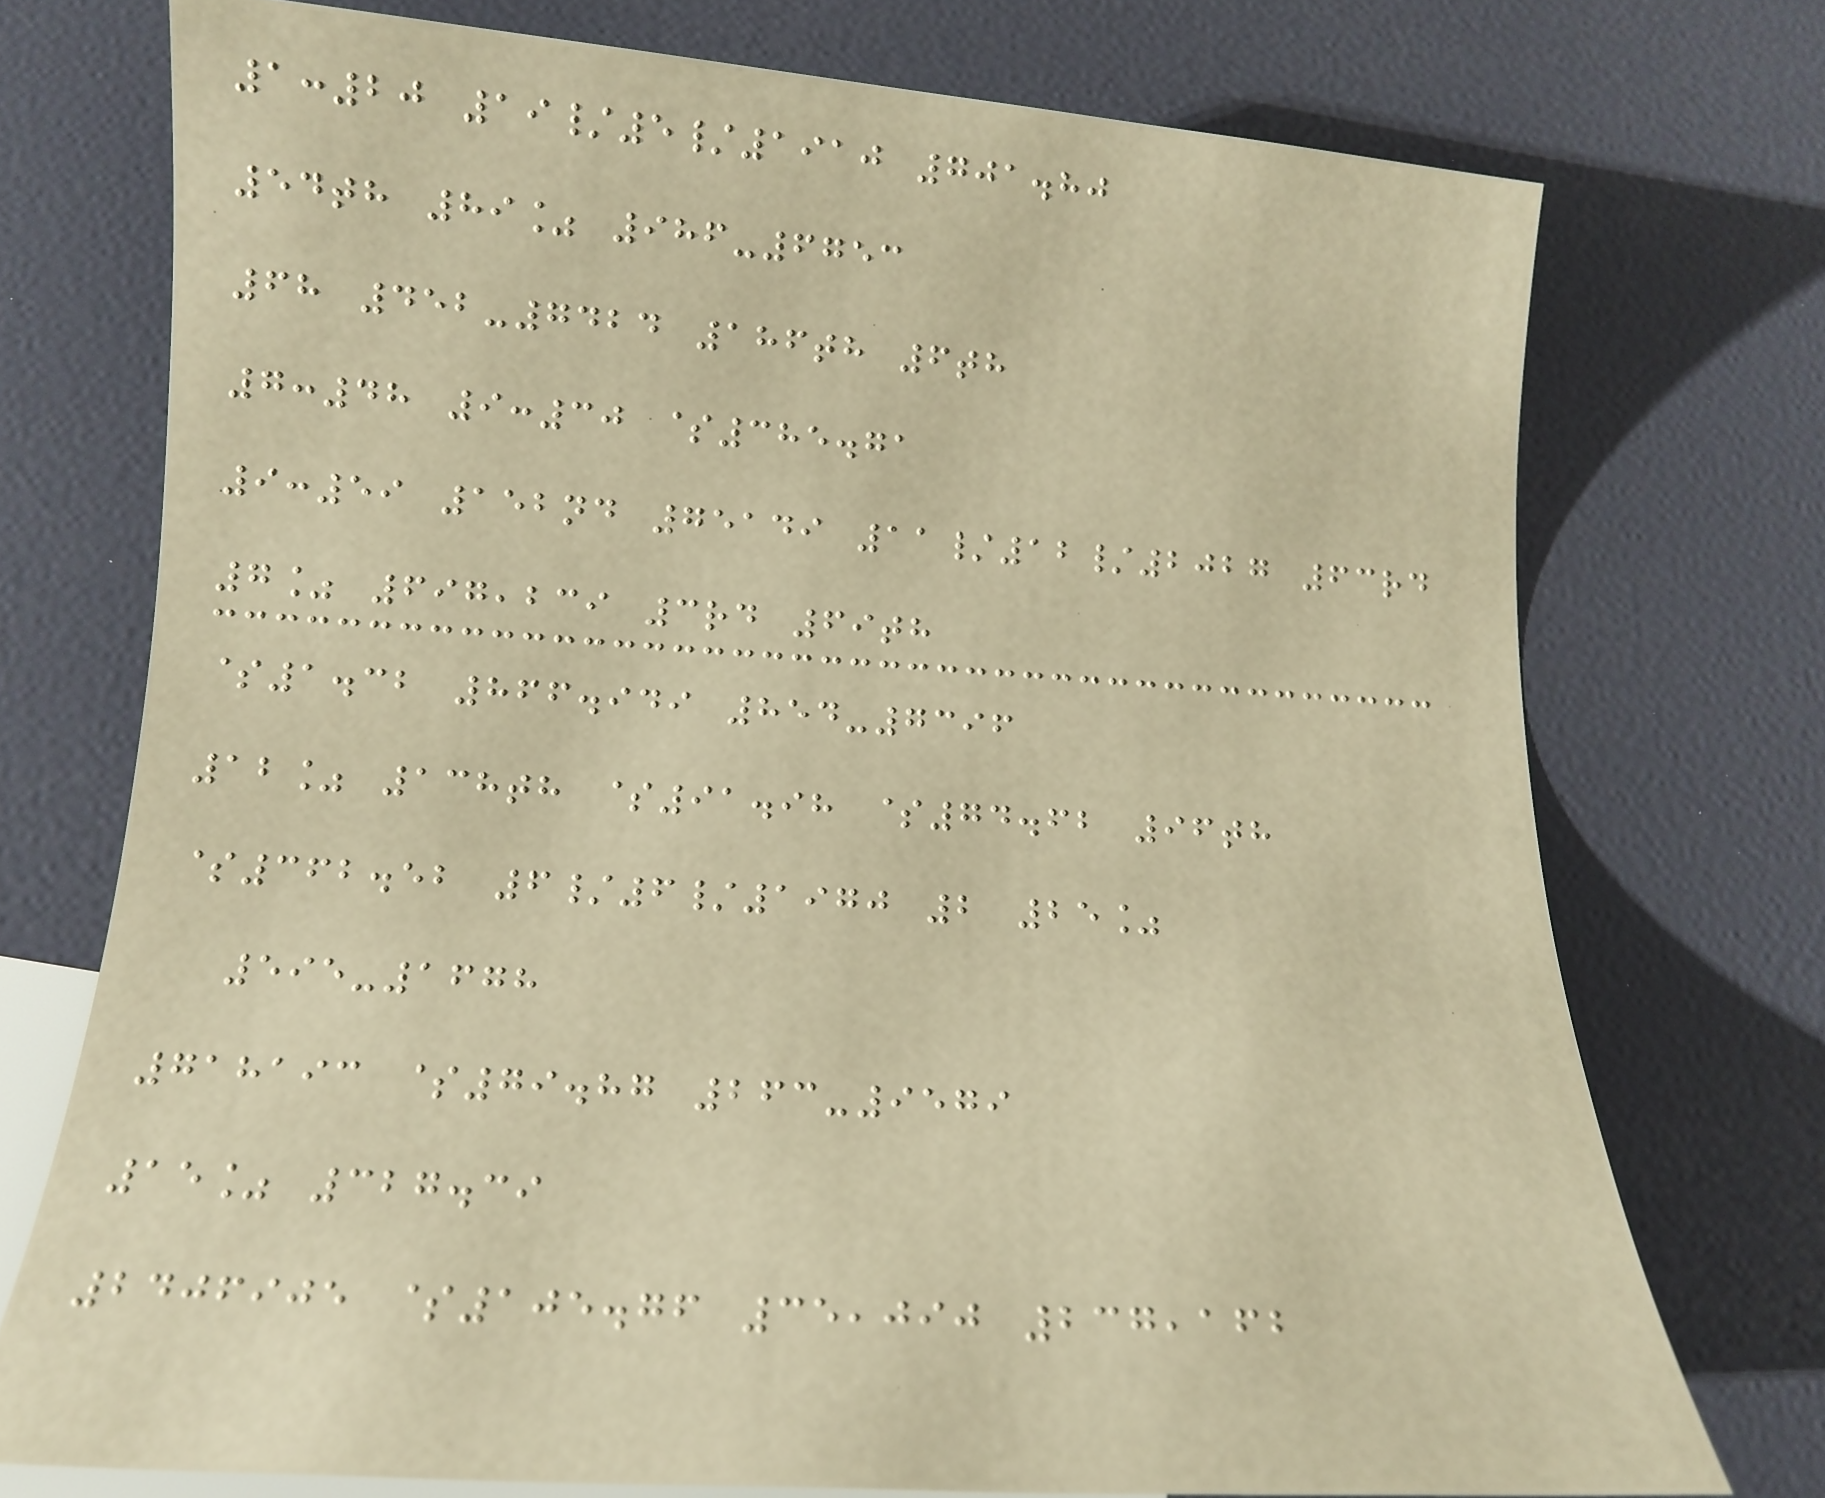1:20 19/5/1910 701.80
54th 89% 986-6753
68 452-7424 186th 6th
7:48 9:30 $385.71
9:59 152nd 75149 11/12/2027 63rd
7% 697,239 3rd 69th
$1.32 866.949 854-7396
12% 138th $91.98 $74.62 96th
$362.52 6/6/1970 2 25%
595-1678
718193 $79.87 263-9579
15% 327.39
2406905 $105.76 35,090 237,162
